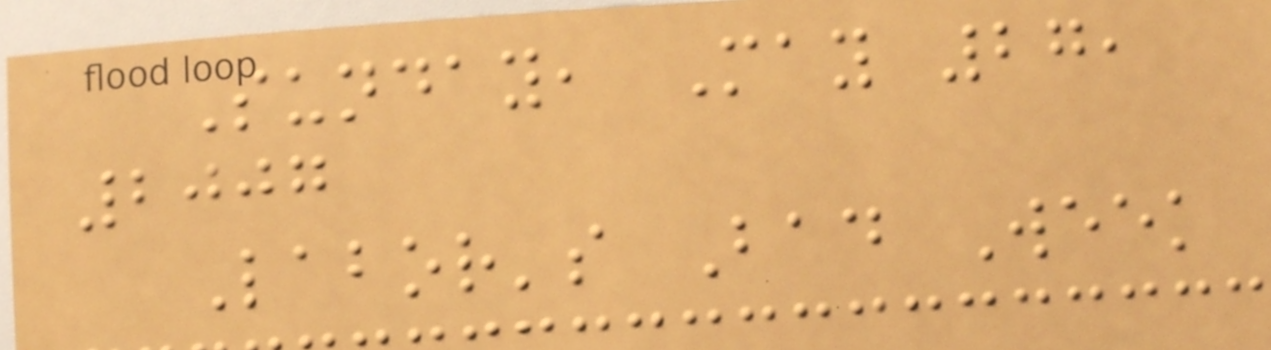Sunday, May 27,
2007
Labor's Bad Week
